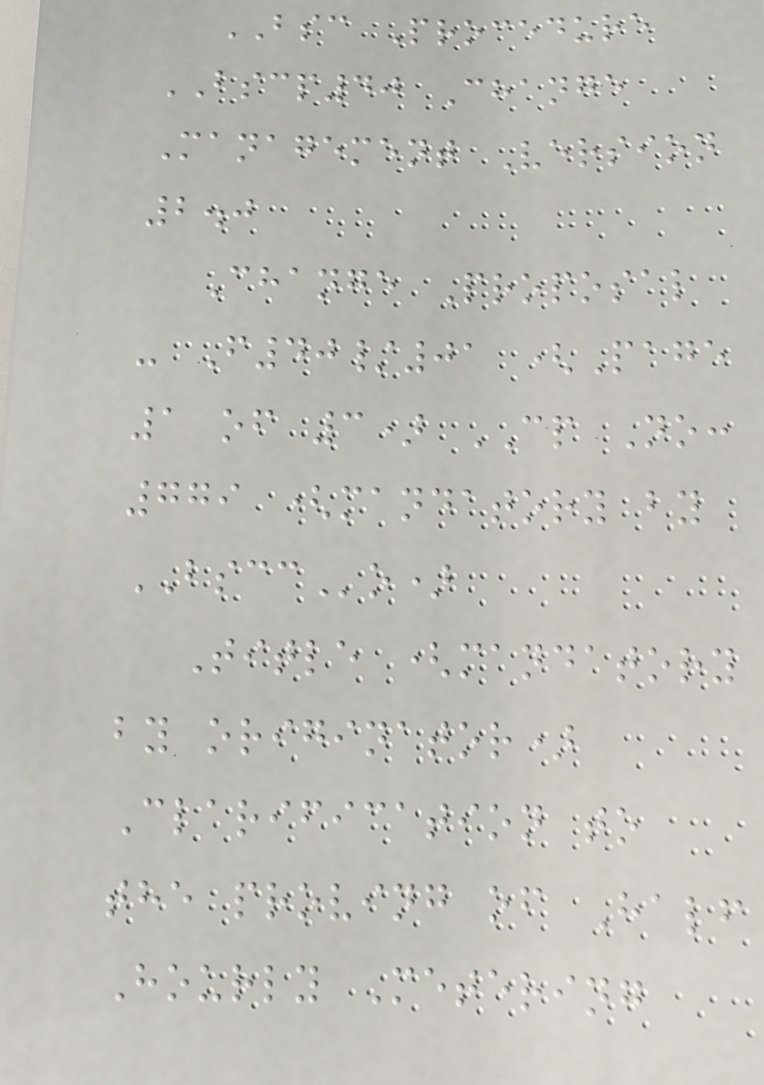BSC Procedure
BSCP40 Change
Management Version
2.0
Change Proposal
- F40/01 (Page
1 of 3) CP No:
779 (mandatory by
BSCCo)
Title (mandatory
by originator)
Clarification to
the proving of Half
Hourly Metering
